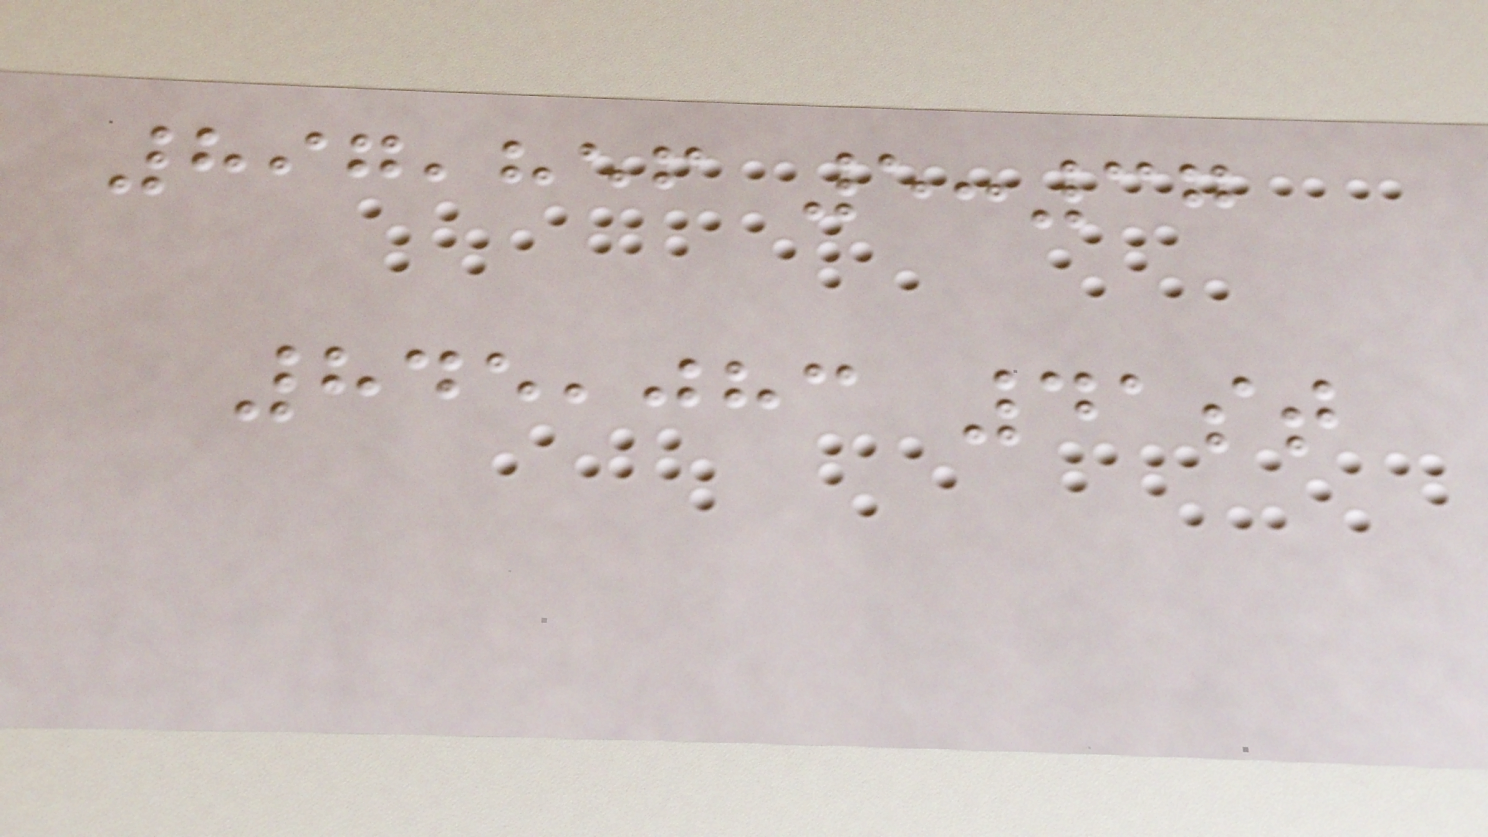897,856 5:37
845,083 41st
